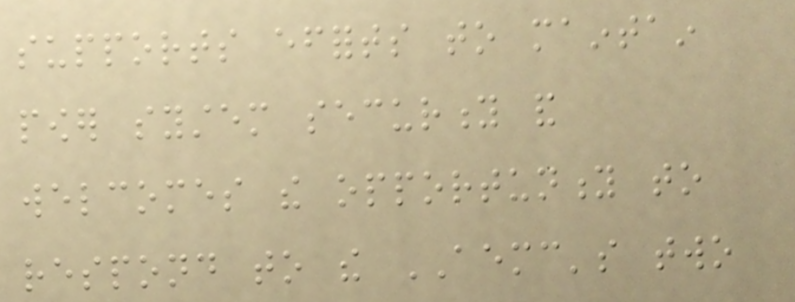supports efforts to maintain
power system security and
welcomes the opportunity to
respond to the AEMC's two
